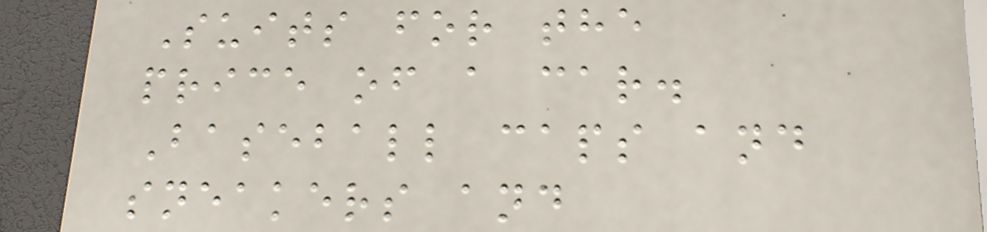Suits for the
price of a car.
Baseball caps and
sneakers and
